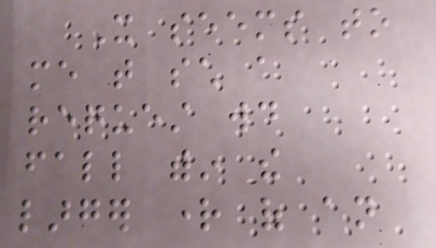It seems to
me that such a
request would
fall within the
larger right of an
